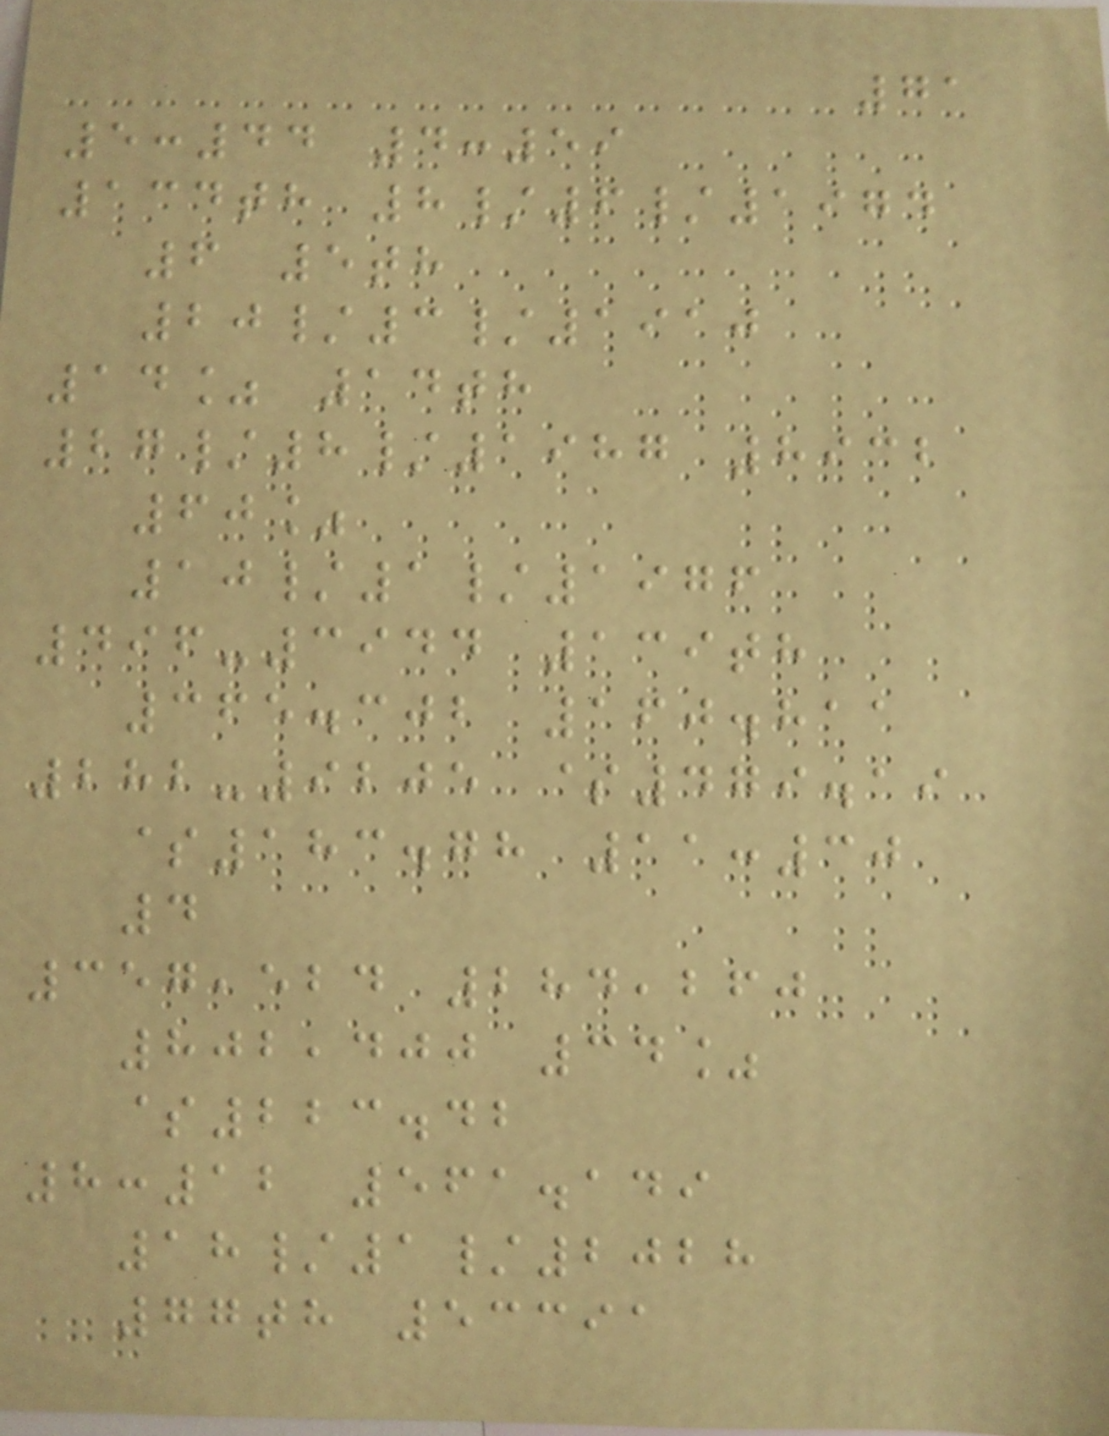71
5:44 4:59
134th 8/6/1974
6 5th
20/3/1910
14% 14th
27/8/1987 8932
60%
10/1/1976
496-3944 139th
365.302 160.811
282-9205 $479.19
$183.78 11:30
4
357,524 284,260
802,400 34%
$223.42
8:12 561.149
18/1/2028
77th 53391
